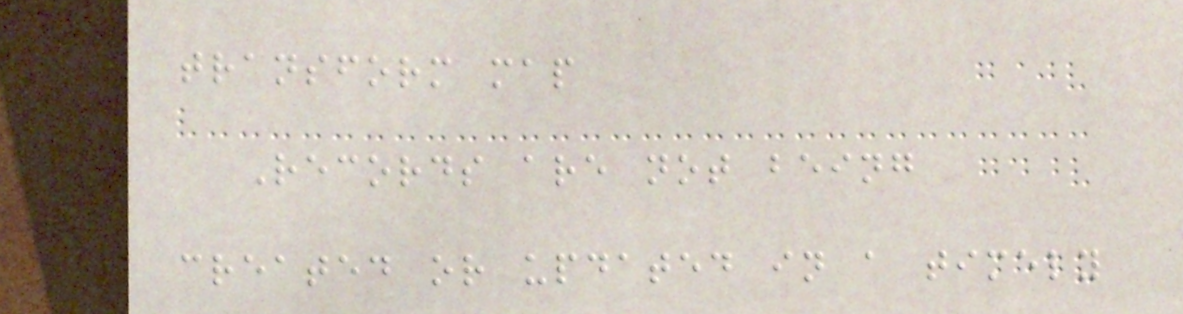transform map
Records are not being
created or updated in a timely
